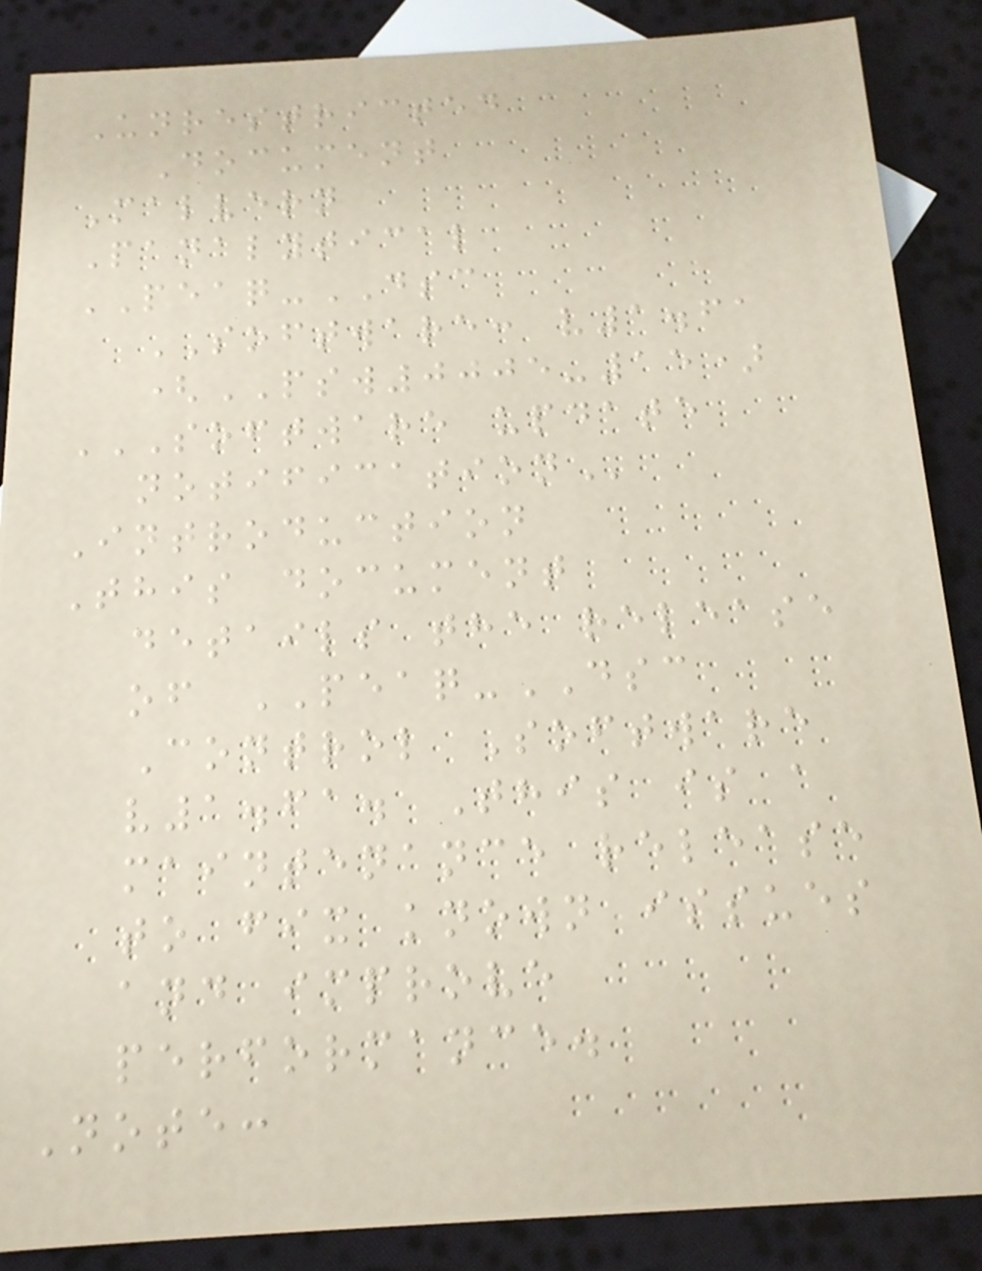Unrestricted
Document
Malvern
Panalytical
PEAQ-DSC
SOFTWARE: v1.61
(PSW0005-15)
SOFTWARE UPDATE
NOTIFICATION
Introduction
This document
details the release
of PEAQ-DSC
Control Software
v1.61. This is a
maintenance release
to fix known issues
and improve
performance.
Note:
